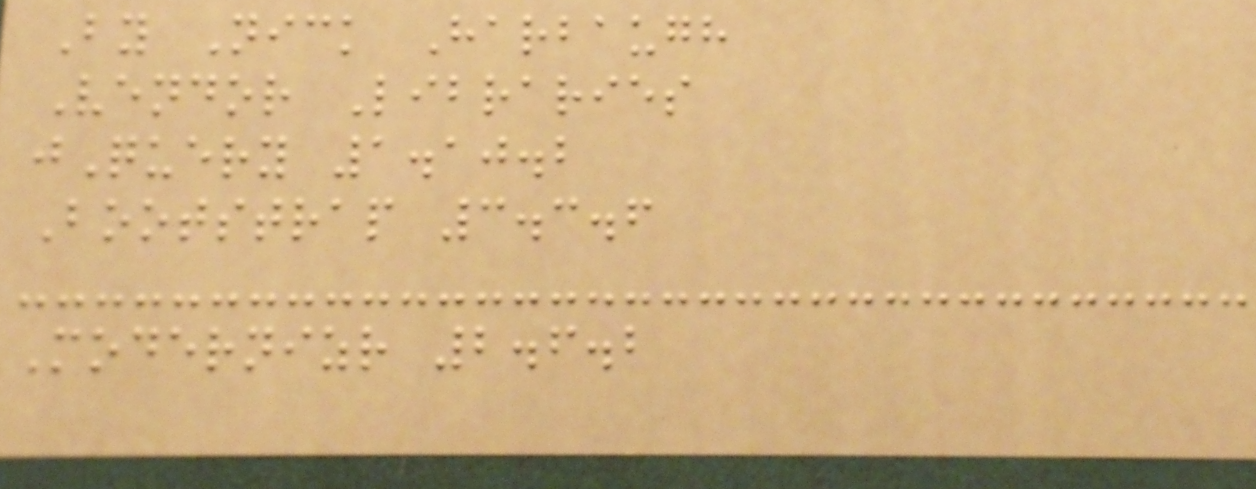By Nick Harbaugh
Vendor Libraries
jQuery 1.10.2
Bootstrap 3.3.6
Modernizr 2.6.2
